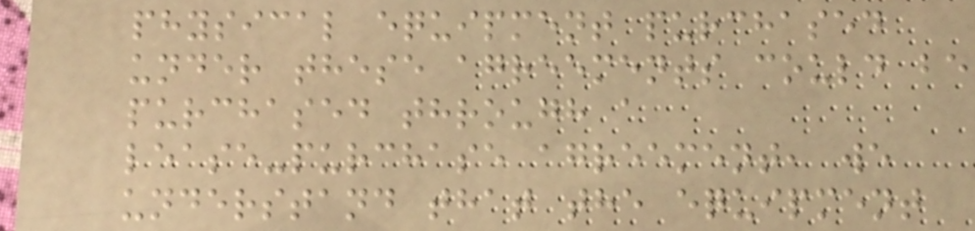physical equipment purchased
under these agreements could be
purchased through a
lease-purchase agreement, we
understand that the equipment
